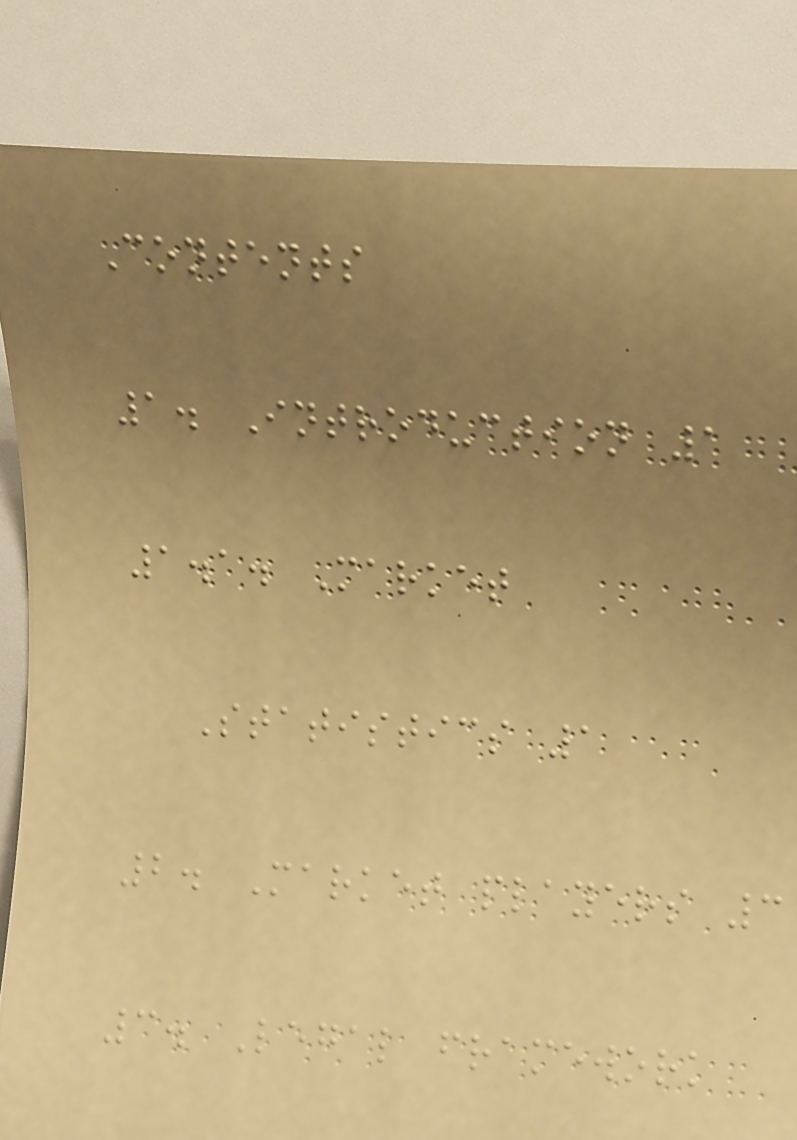Contents
1. Introduction 1
1.1. Market
Statistics 1
2. Market players 3
3. Legal framework
